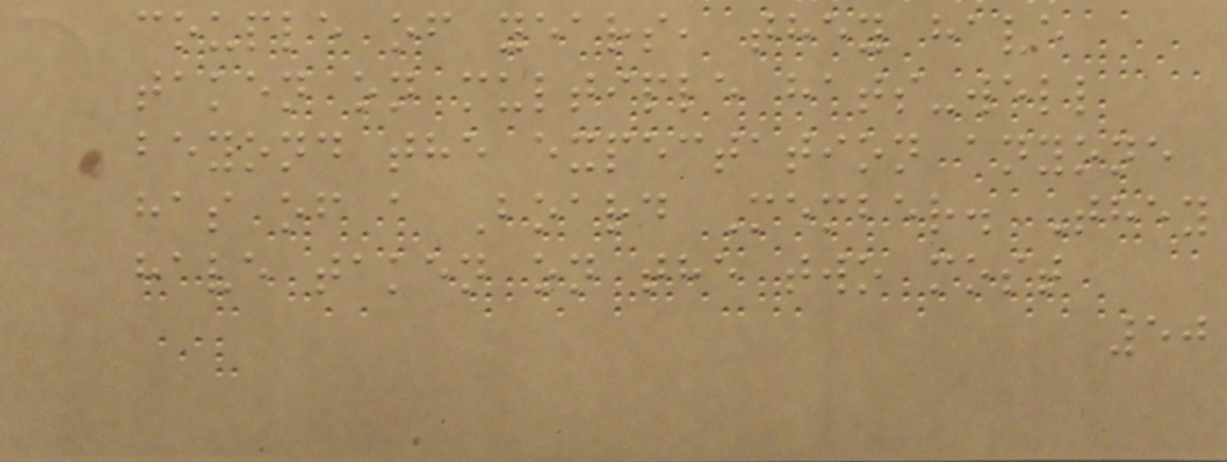couple of years, they have
taken on multiple hats-well
beyond the expectation anyone
has of a Board Member. They
have taken on the two most
50
